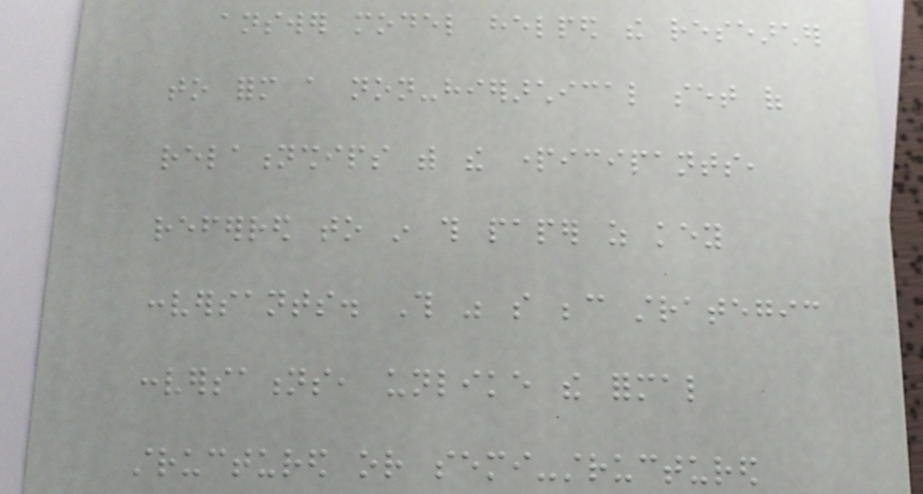answer model helped the researcher
to form a non-hierarchical set of
relationships with the participants,
referred to in this paper as key
conversants. This was so because strategic
conversations, unlike the formal
structured or semi-structured
